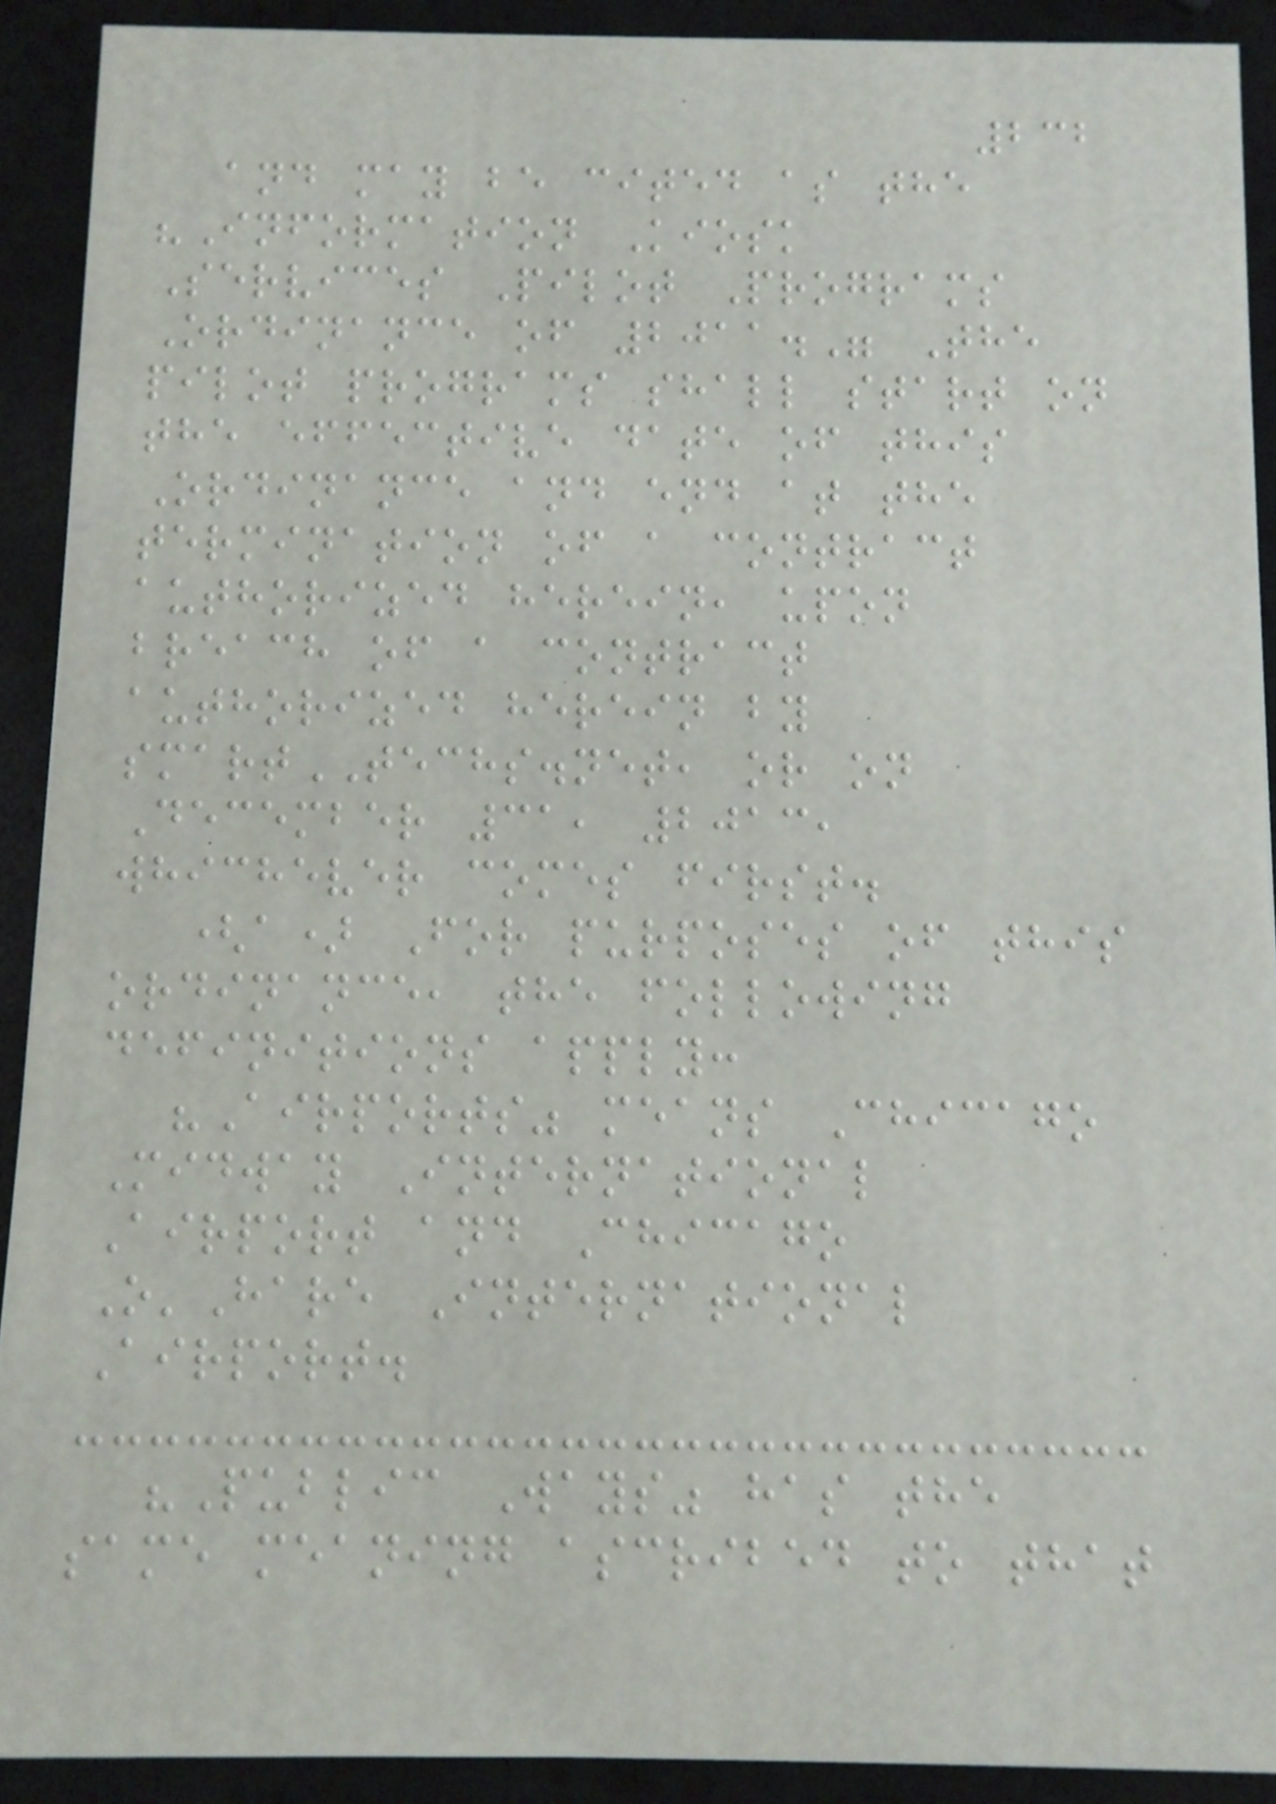232
and may be cited as the
"Information Kiosk
Services Pilot Programs
Ordinance of 2011." The
pilot programs shall start on
the effective date of this
Ordinance and end at the
termination of a contract
authorized herein, upon
breach of a contract
authorized herein by
smartTECHS.net, or on
December 31, 2013,
whichever comes first.
(a) For purposes of this
ordinance, the following
definitions apply:
"Airports" means Chicago
Midway International
Airport and Chicago
O'Hare International
Airport.
"Public Ways" has the
same meaning ascribed to that
